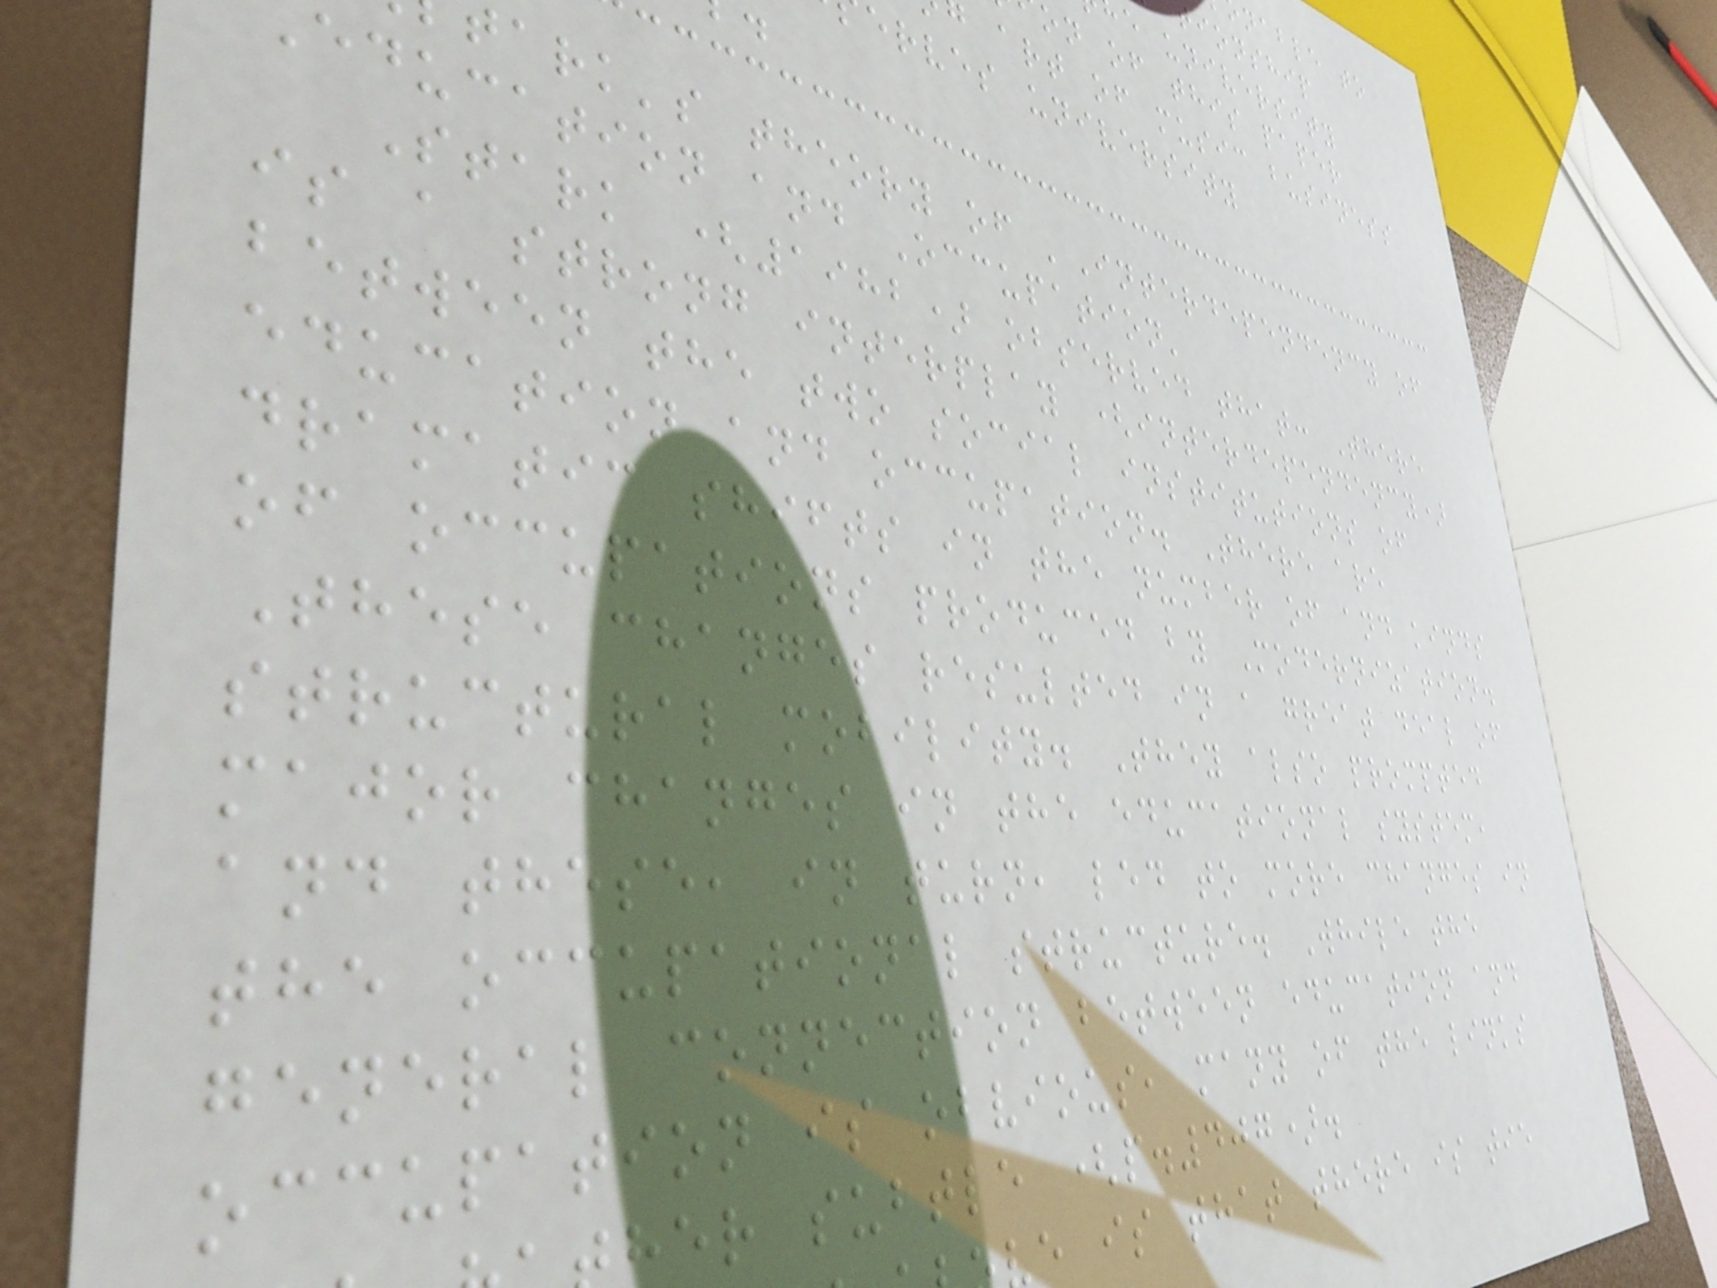e university
on of this paper
art of music business
erves university
ark's theory of 'Interdependency of
education and Occupation'
Stark (1982) observed that: There
is a strong interplay (interdependency)
between the two social institutions of
education and occupation. There are
dramatic shifts in the number of and kinds
of occupations produced by Modernization.
These changes resulted in a great deal of
structural mobility. They also prompted
major changes in the educational system,
and these, in turn, led to more changes in
the occupational structure. While the
general connection between education and
occupation is obvious, many of the links
her subtle (p.407).
e is that there is tie
